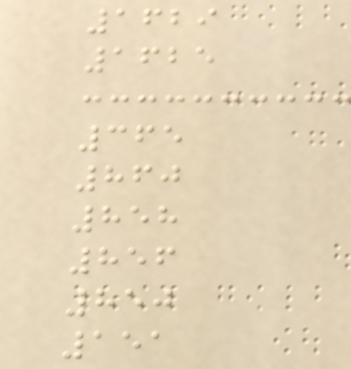1629
1625
365
860
858
856
850
151
